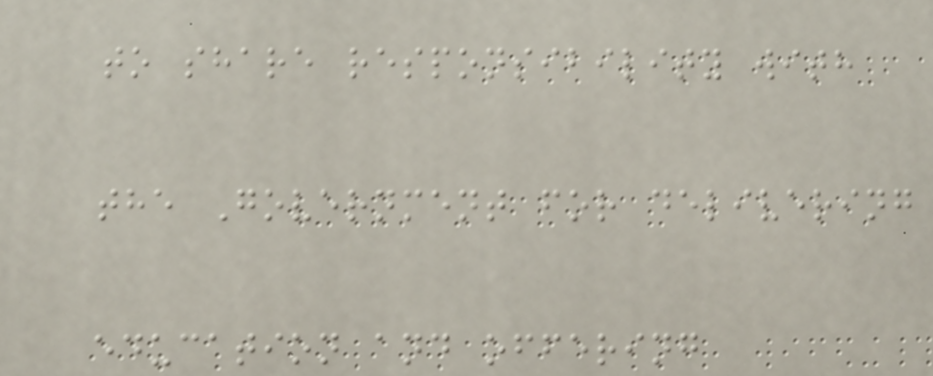to share responsibility with
the Government for delivering
education and offering
